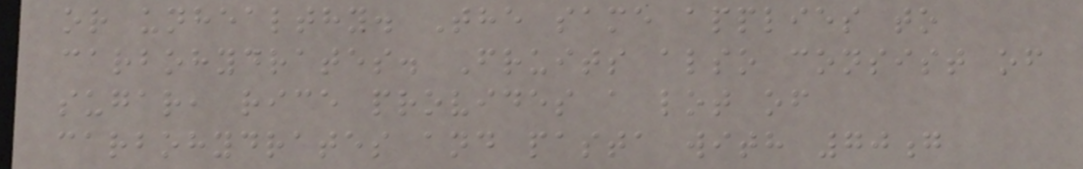or unhealthy. The same applies to
carbohydrates. Fruits also consist of
sugar, rice provides a lot of
carbohydrates and pasta with 70g
